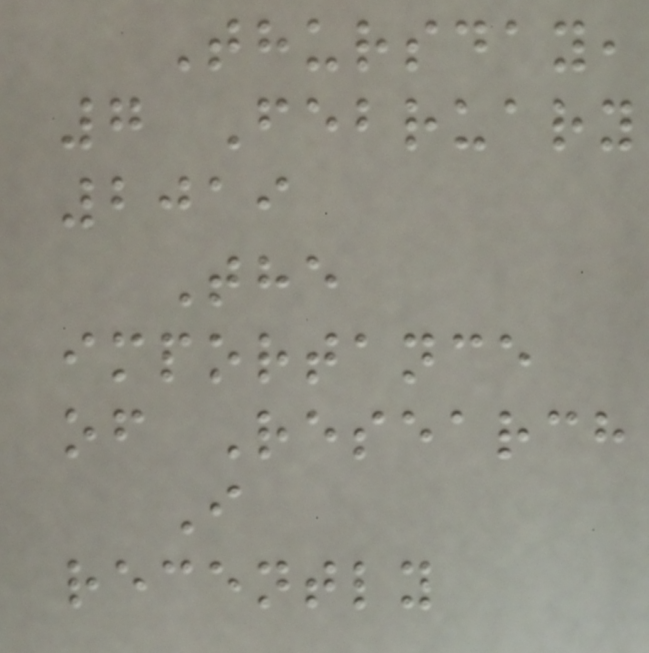Thursday,
7 February
2019
The
importance
of Research
I
recently
